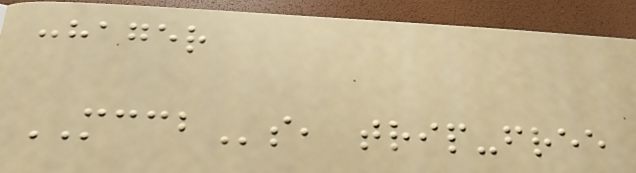:hager
MCCBs, trip-free
